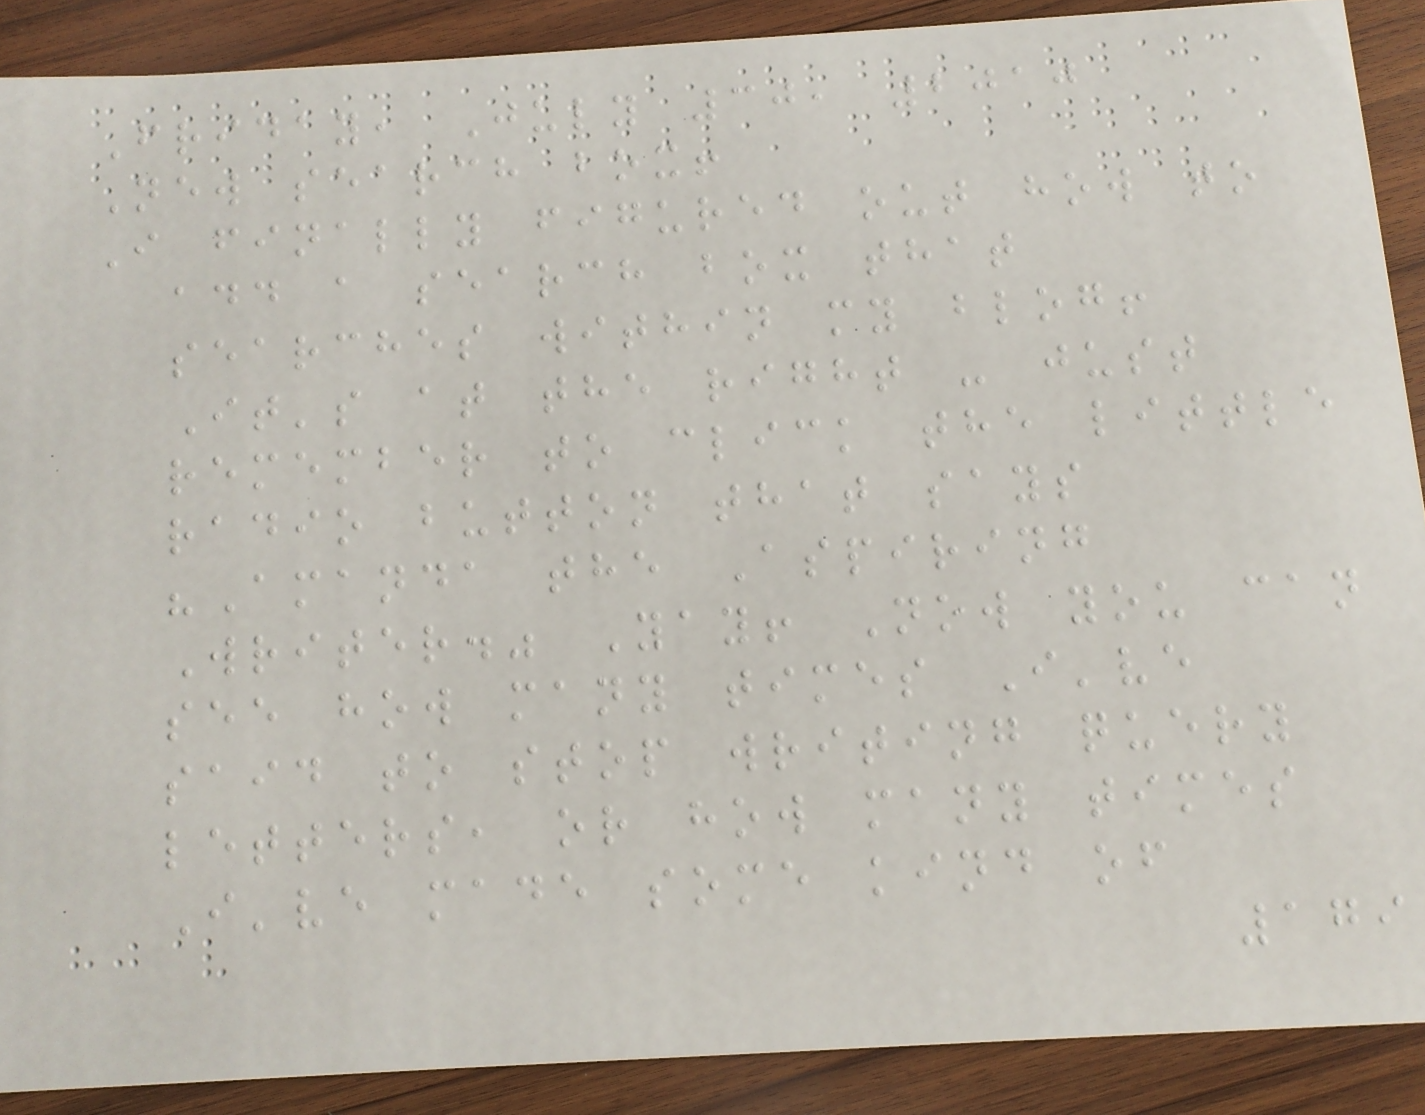Friday, July 30, 2010
New search box!
I finally figured out how to
add a search box that
searches within my blog!
It's at the right - just
remember to click the little
radio button that says
"Amanda the Aspiring
Writer." Yay! Now you can
see how many times I've
said to stop writing query
letters, or how many times
I've made some kind of
179
